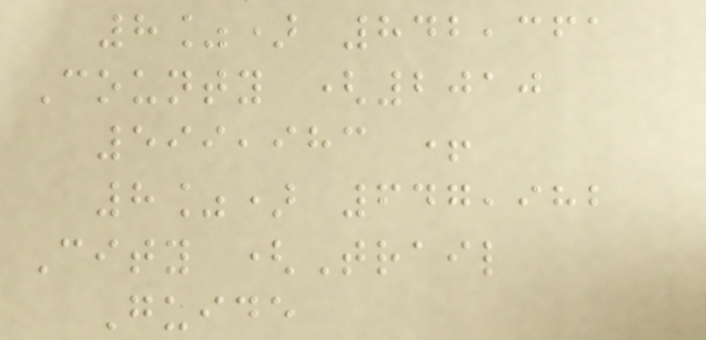8%) 842,361
County (2010
599,983 +
8%) 647,982
City (Trail
Guide
